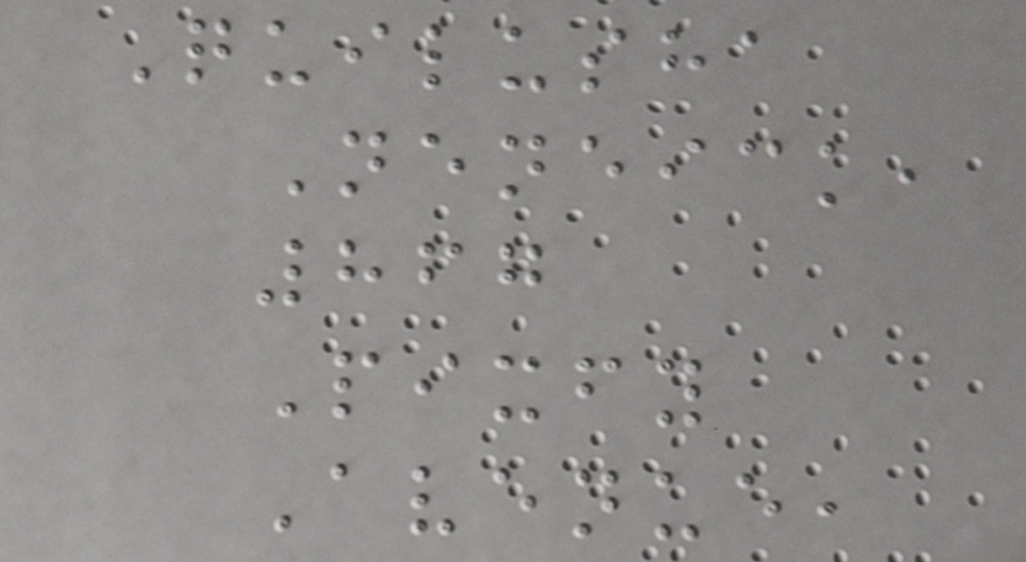Quilusha
Neneick,
867
Pixfy
Avenue,
